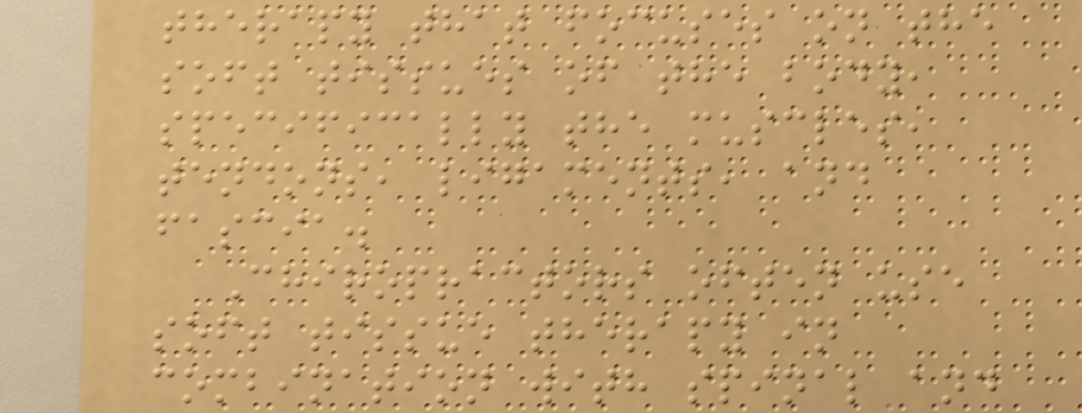therapy that focuses on the
soft tissues of the body,
specifically the muscles,
tendons, ligaments, and
fascia.
Chiropractors often use
soft tissue therapy in
combination with spinal and
